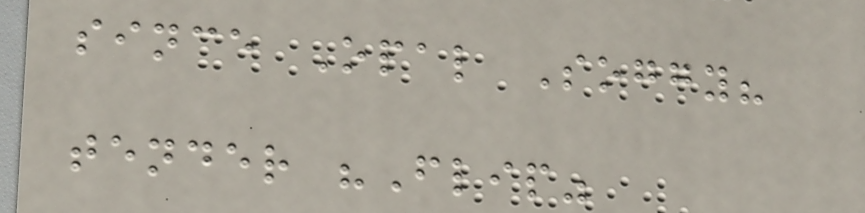since Opal Soggy?
tender "Flip"
